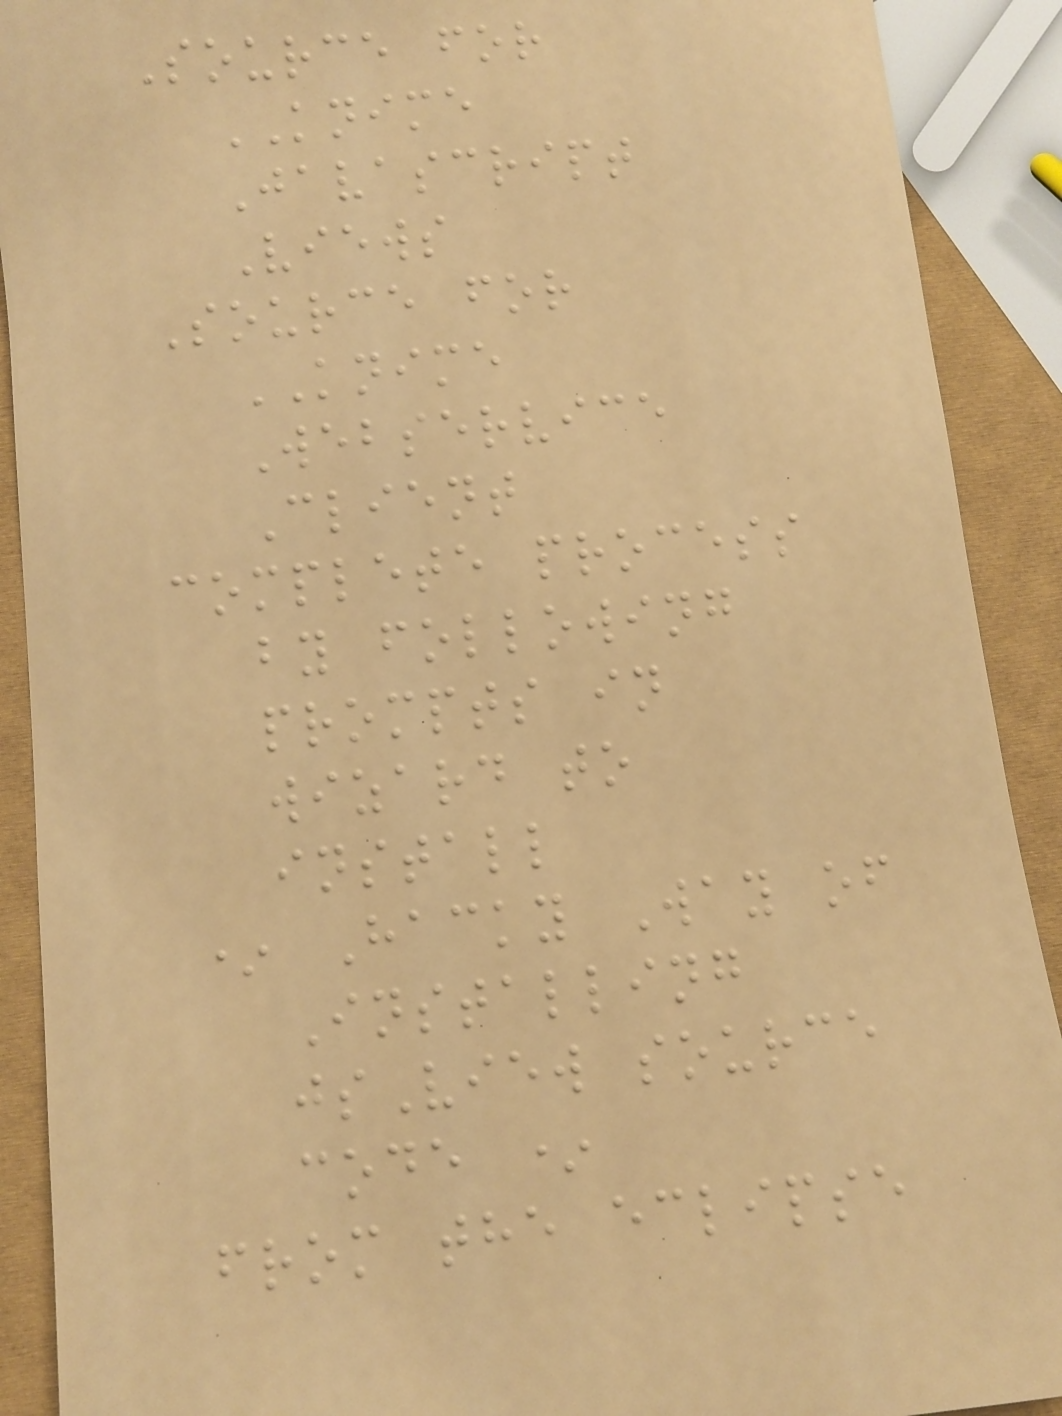Source for
KNIME
Javascript
Views
Source for
KNIME
Webservice
Client
complete process
by following
prompts in
wizard to
install
* Hacky Way of
Installing
jsView source
code *
from the eclipse
